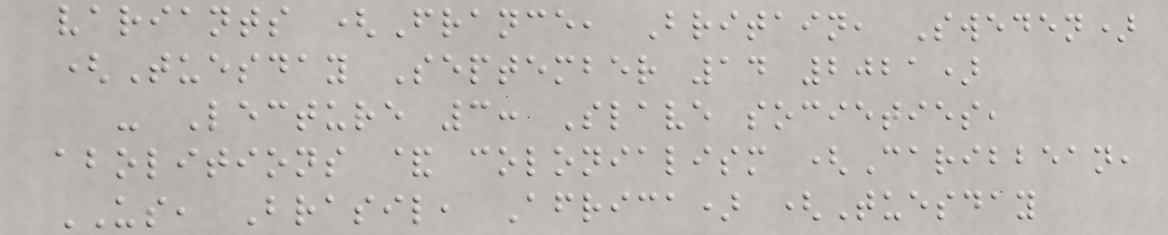variants (France, Britain, Sweden)
(Tuesday September 14 2021)
- Lecture 3: Slave societies,
abolitions & colonialism (Caribbean,
US, Brasil, Africa) (Tuesday
